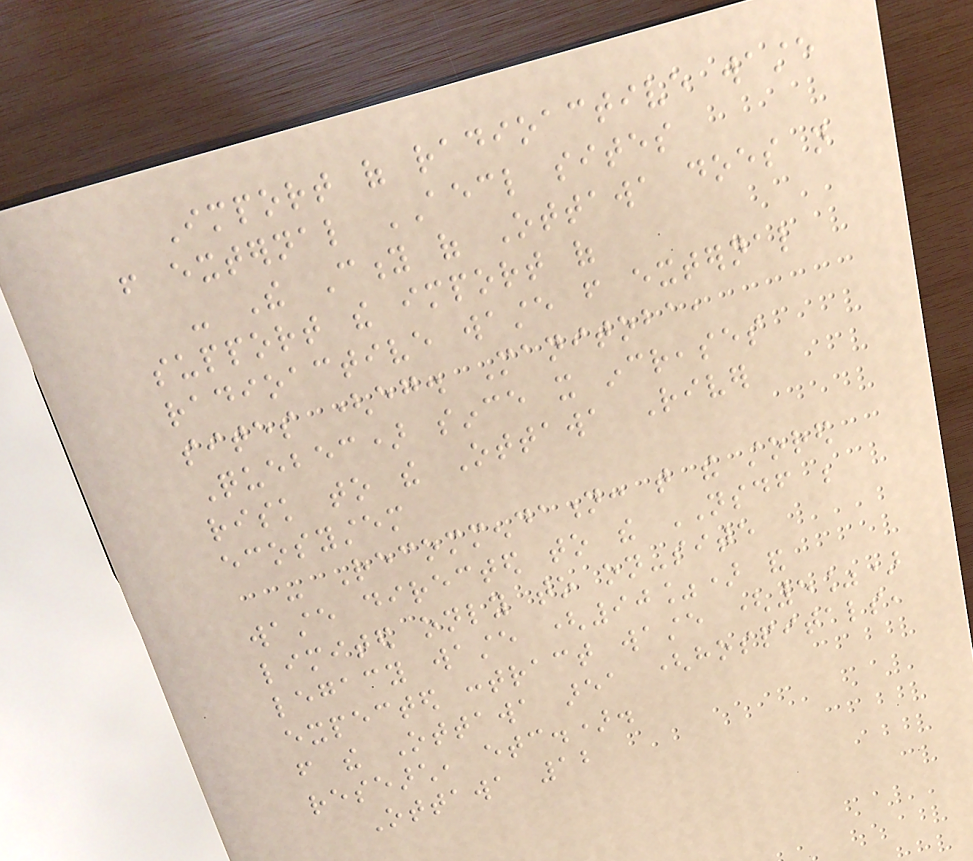Import of radioactive waste
from external AECL sites
- The City of Ottawa does not
support the import of
radioactive waste from external
sites (eg. Manitoba,
Quebec) since it increases
risk to the Ottawa River
ecosystem
- Recommendation: that the stored
waste directed to the NSDF be
limited only to on-site
legacy waste (90%) and
expected contract waste (5%)
from the Ottawa area (hospitals,
research, etc.).
Ottawa 12
